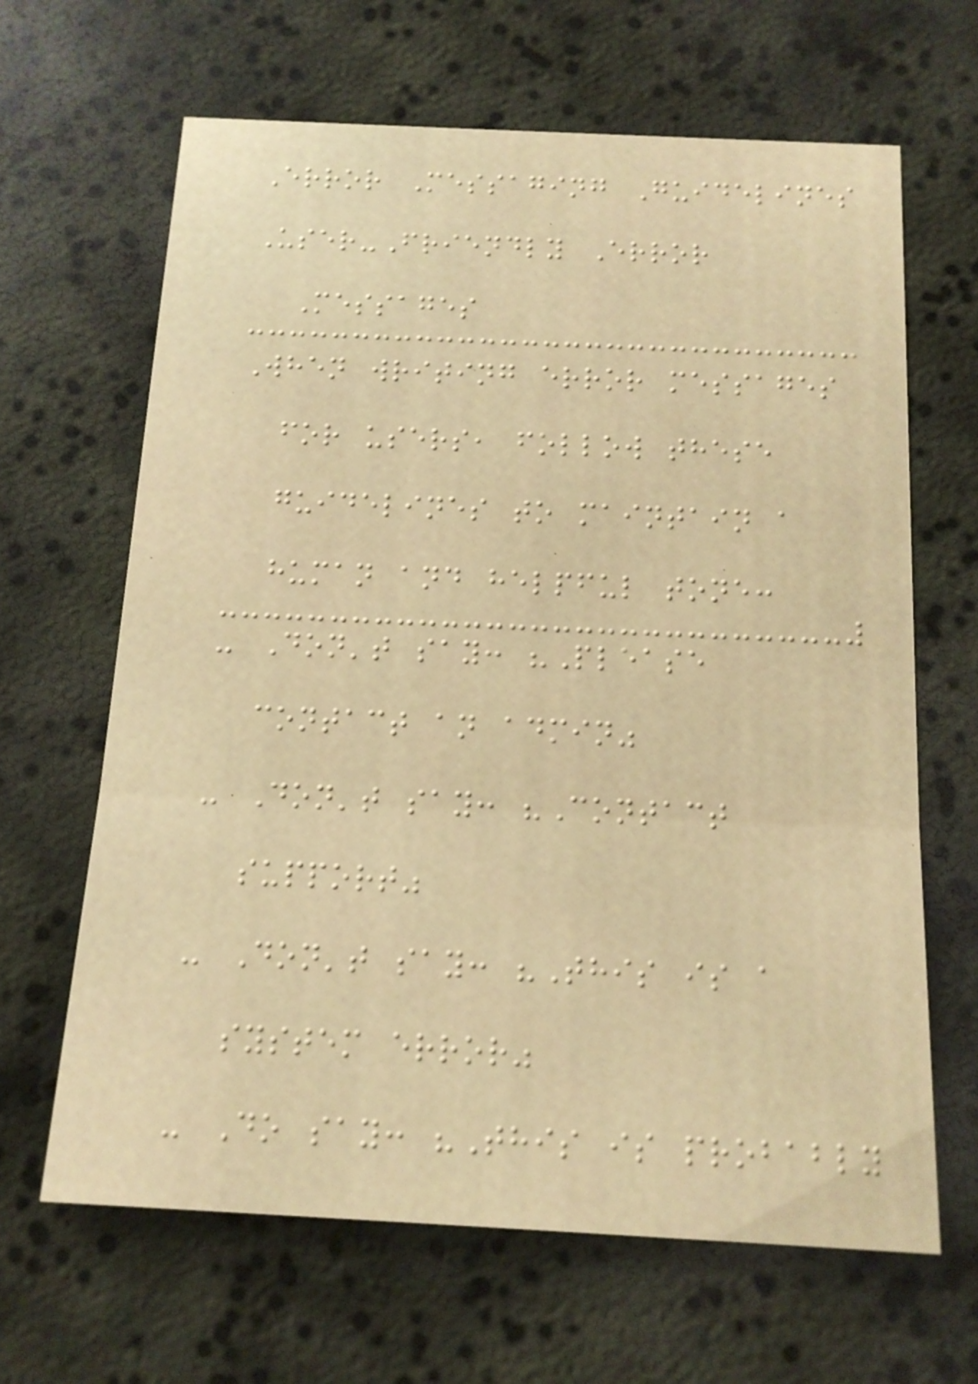Error Messaging Guidelines
User-Friendly Error
Messages
When writing error messages
for users, follow these
guidelines to maintain a
human and helpful tone:
- Don't say: "Please
contact an admin"
- Don't say: "Contact
support"
- Don't say: "This is a
system error"
- Do say: "This is probably
